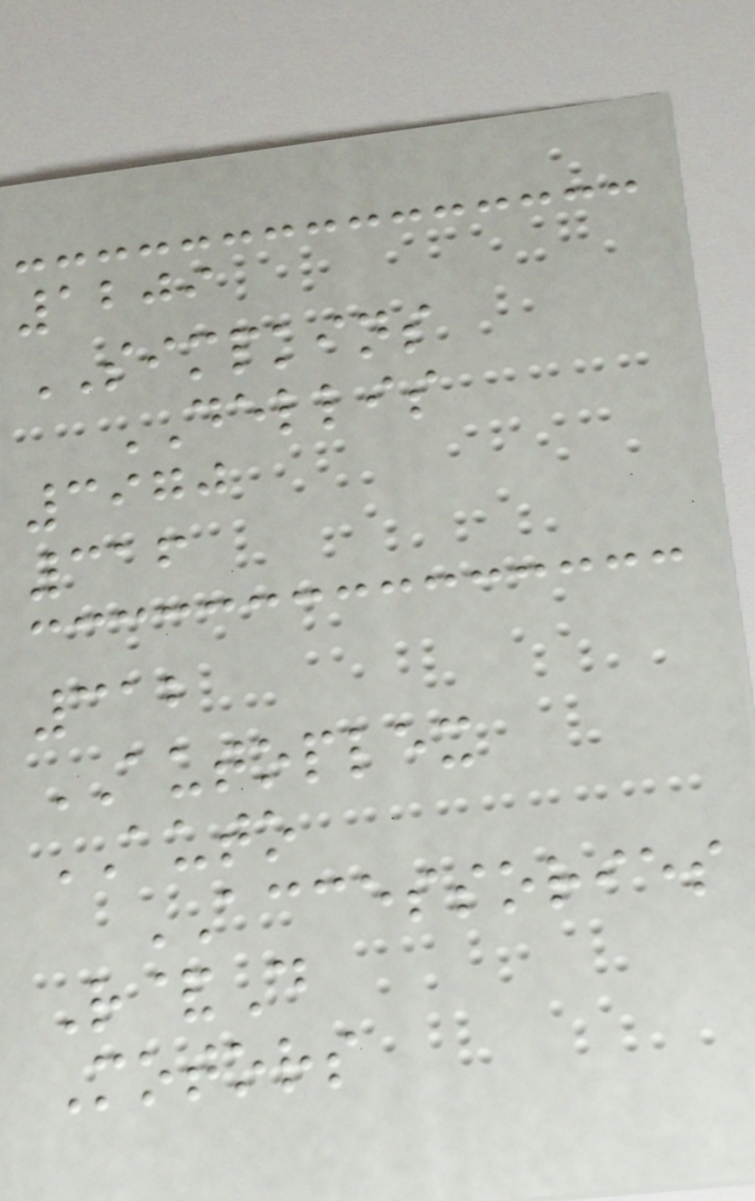1209
SIMPKINS
DELLIS
3970
316
312
AUTOPLEX
AUTO
ACCESSORIES
R&D
Motors
